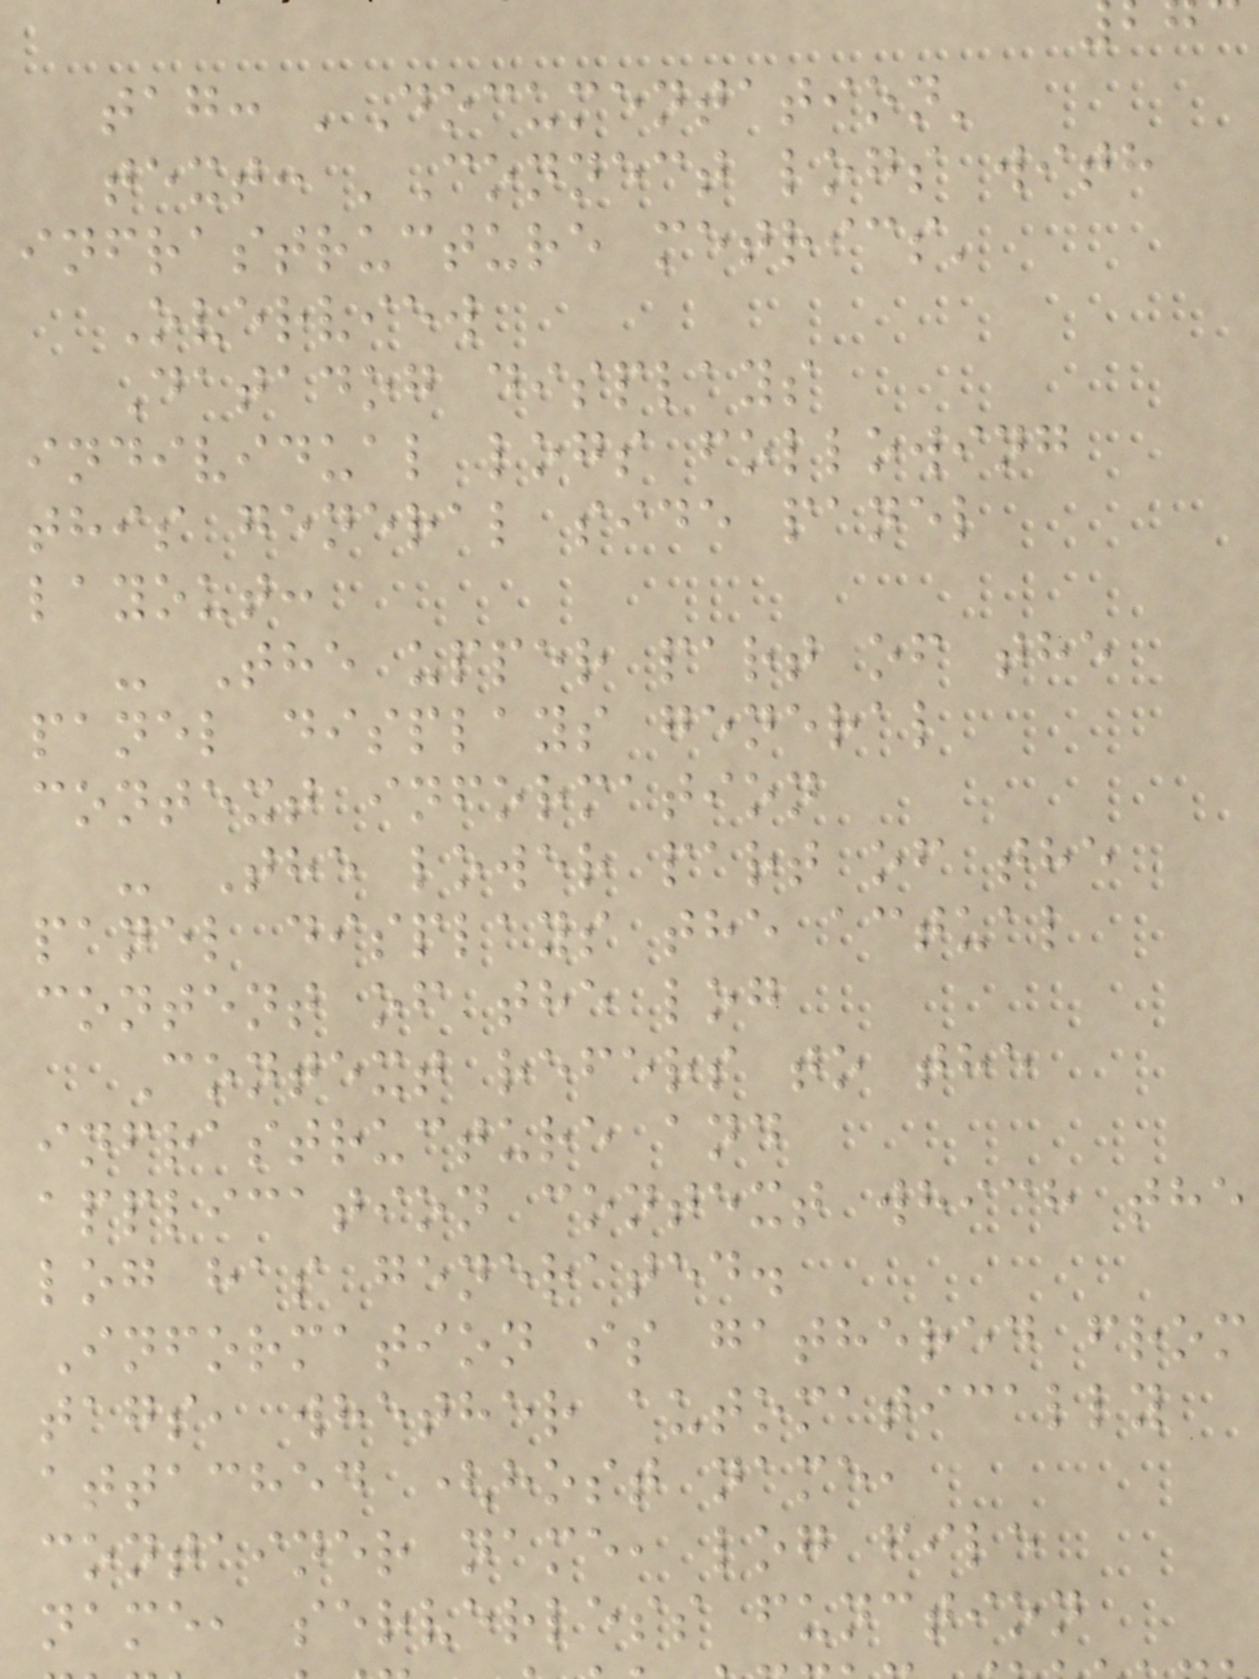tag: 'Documentation'
text: 'Connect logs with
infrastructure metrics'
Overview
Datadog displays
individual logs following
this general side panel
layout:
- The upper part of the
panel displays general
context information
- The lower part of the
panel displays the actual
content of the log
Context refers to the
infrastructure and
application context which the
log has generated.
Information is gathered from
tags, whether automatically
attached (host name,
container name, log file
name, serverless function
